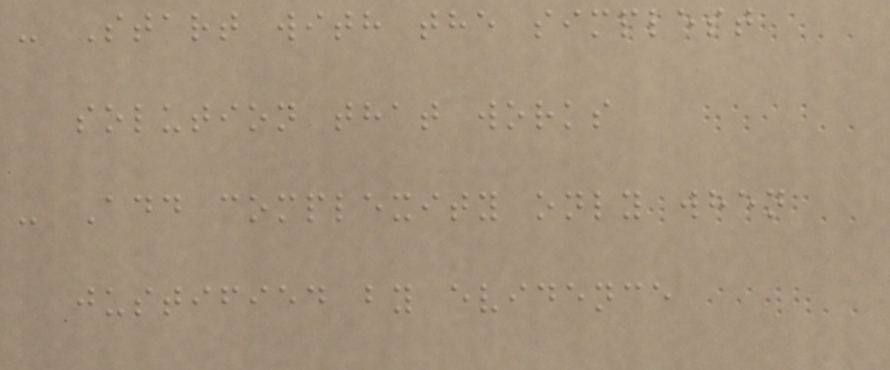- Start with the simplest
solution that works
- Add complexity only when
justified by evidence
